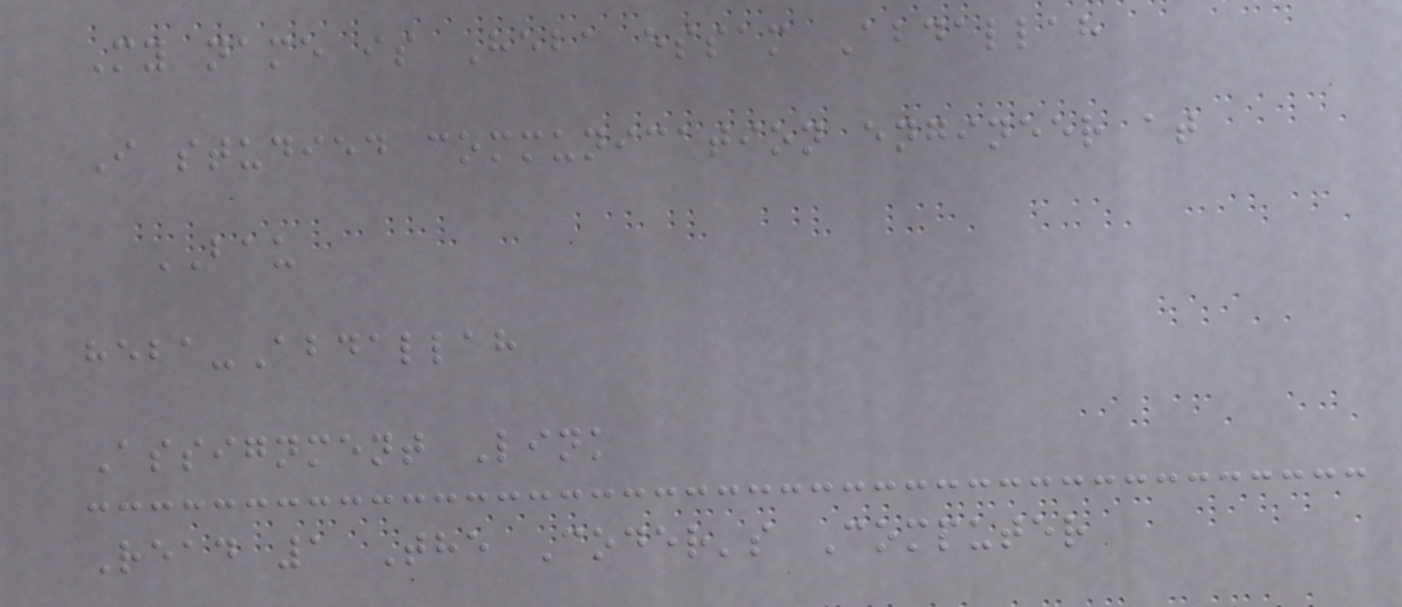My name is Heba essam Abdallah
I studied communication engineer at
BAU
heba-Abdallah
Assignment Link
Read 1 The Coder's Computer
